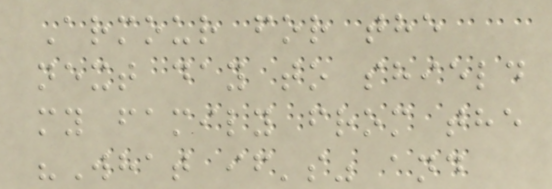Armour for the
next day to shield
my family from the
"What if's" and
